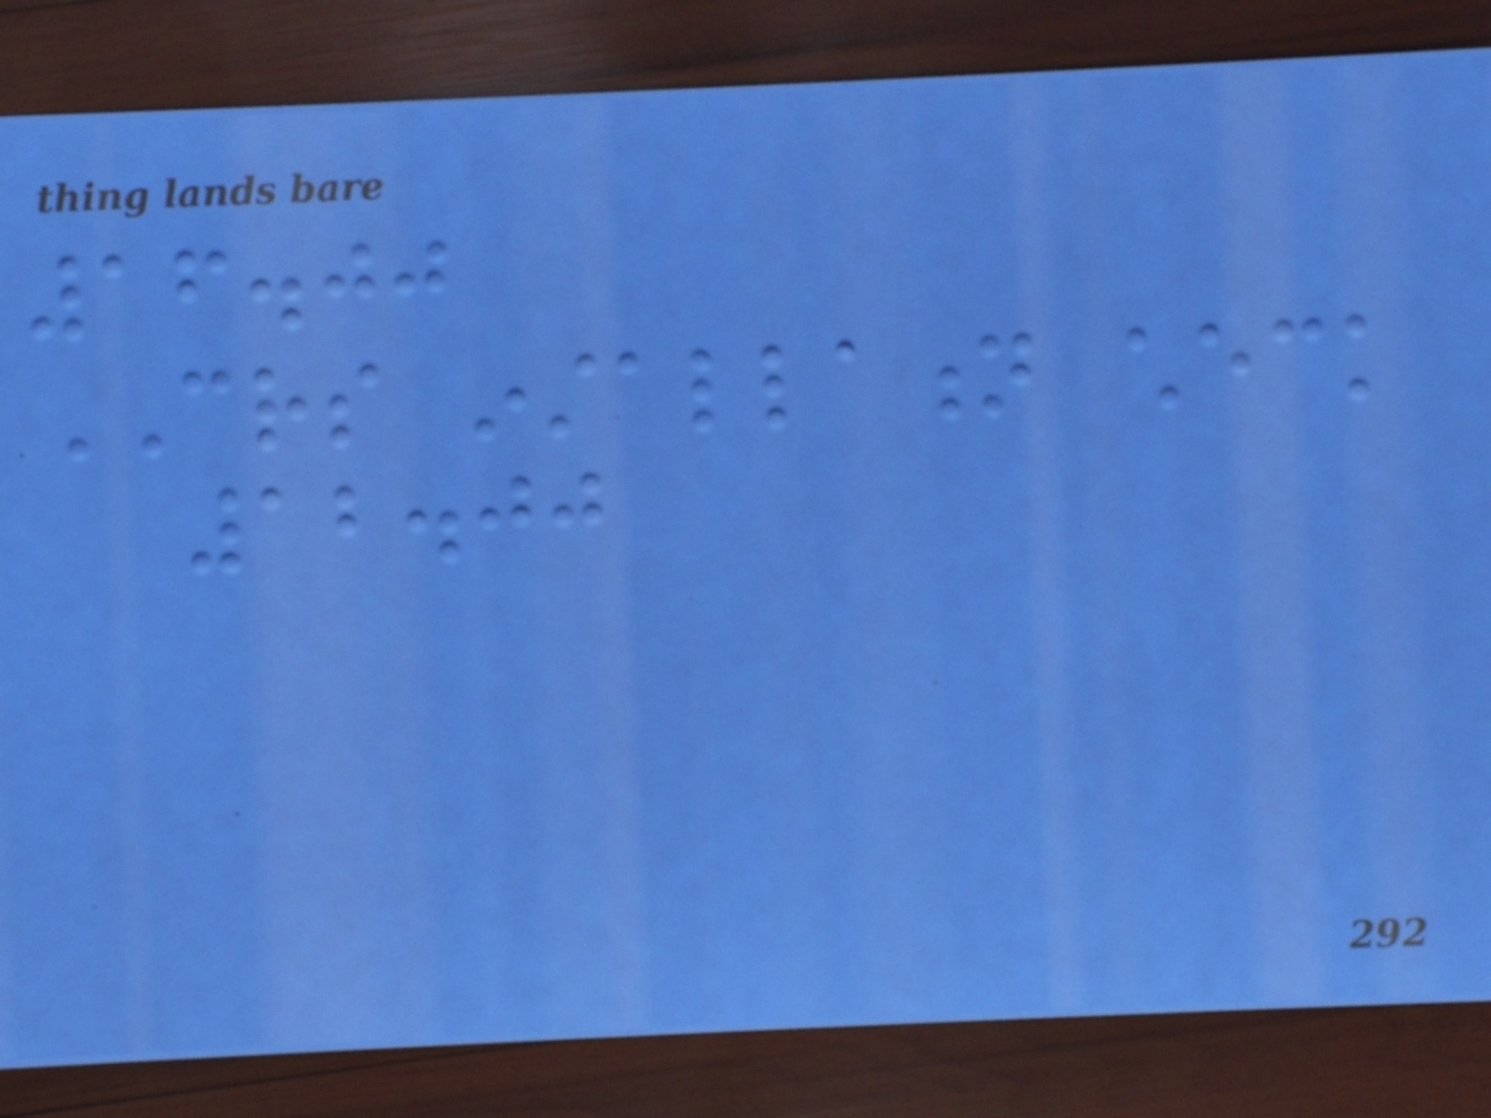16.00
CRS installation check
12.00
